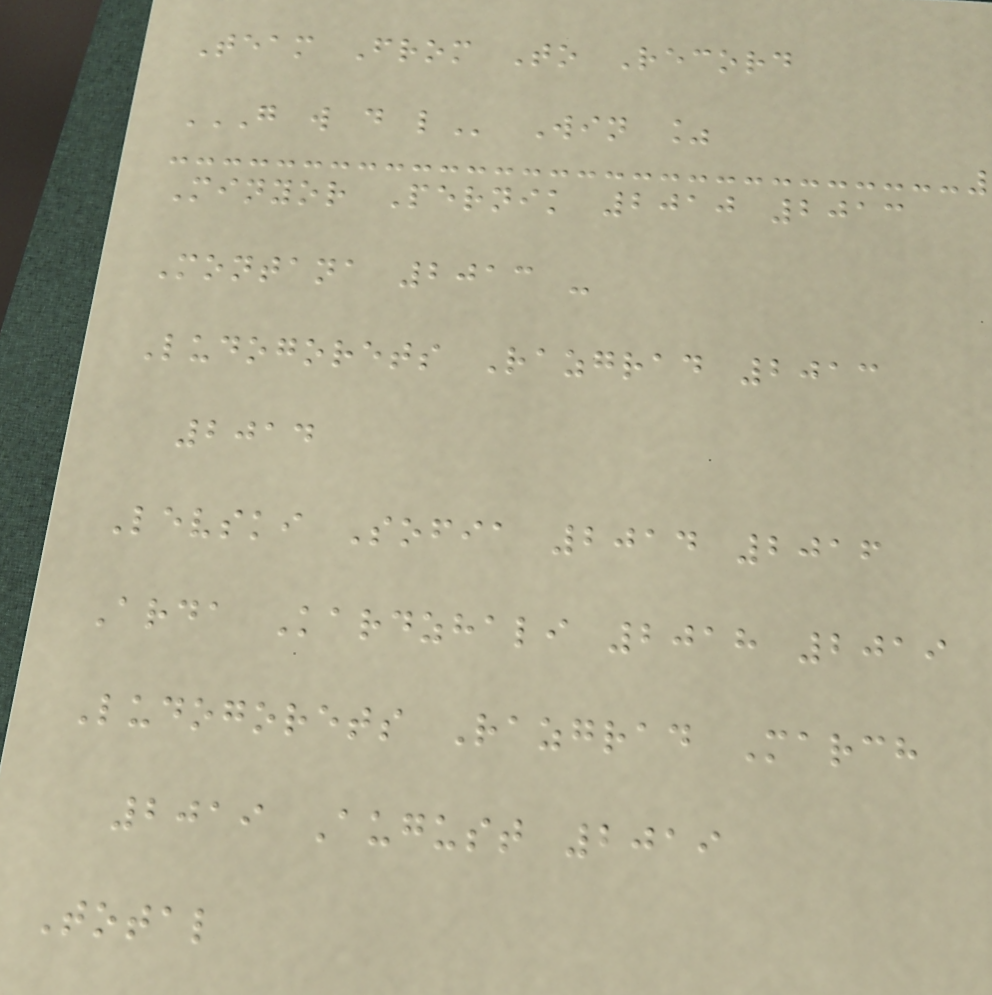Team From To Record
G W D L Win %
Minyor Pernik 2010 2013
Montana 2013 -
Ludogorets Razgrad 2013
2014
Levski Sofia 2014 2016
Arda Kardzhali 2018 2019
Ludogorets Razgrad March
2019 August 2019
Total
